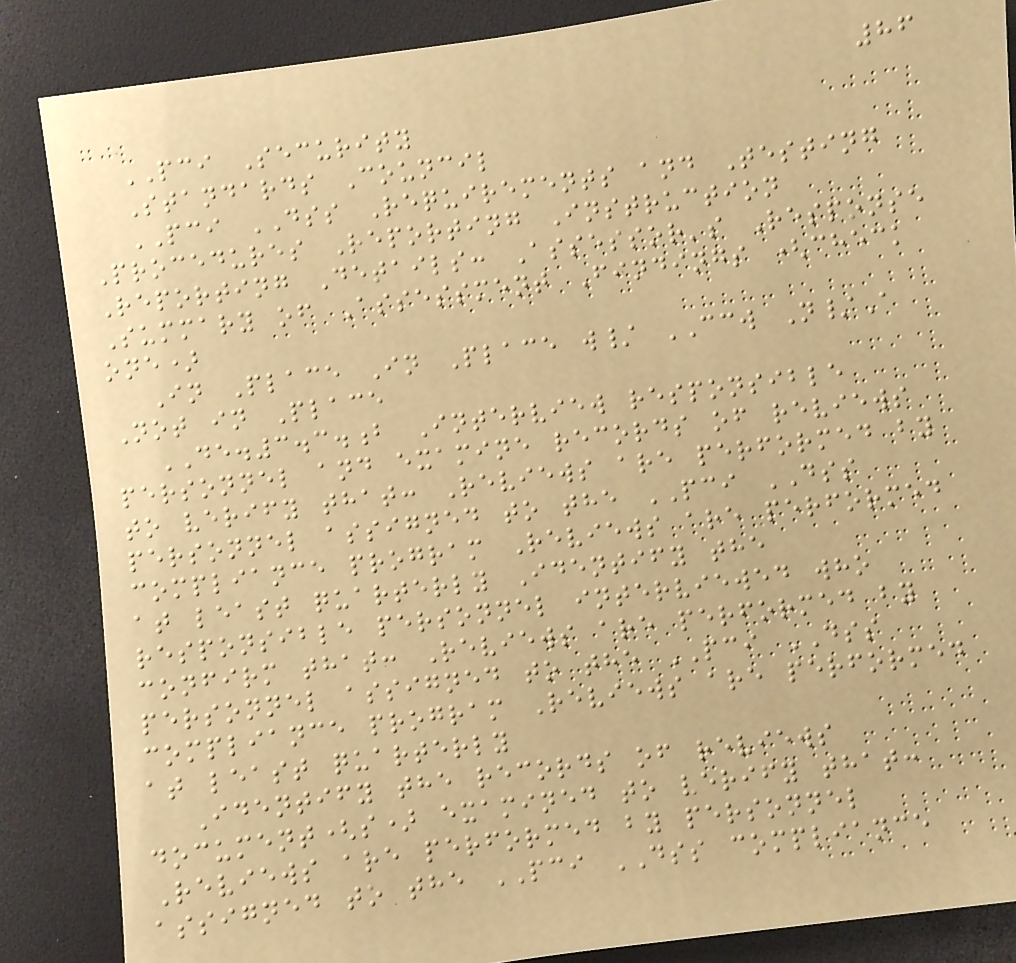86
PCI Security
Standards Council
PCI DSS Requirements and Testing
Procedures Reporting Instruction
Reporting Details: Assessor's Response
Summary of Assessment Findings (check
one)
In Place In Place w/ CCW N/A
Not in Place
DE.3.3.b Interview responsible
personnel and examine records of reviews
to verify that: Reviews are performed by
personnel assigned to the PCI DSS
compliance program Reviews are performed
at least quarterly Identify the
responsible personnel interviewed who
confirm that: Reviews are performed by
personnel assigned to the PCI DSS
compliance program Reviews are performed
at least quarterly
Identify the records of reviews
document(s) examined to verify that:
Reviews are performed by personnel
assigned to the PCI DSS compliance
